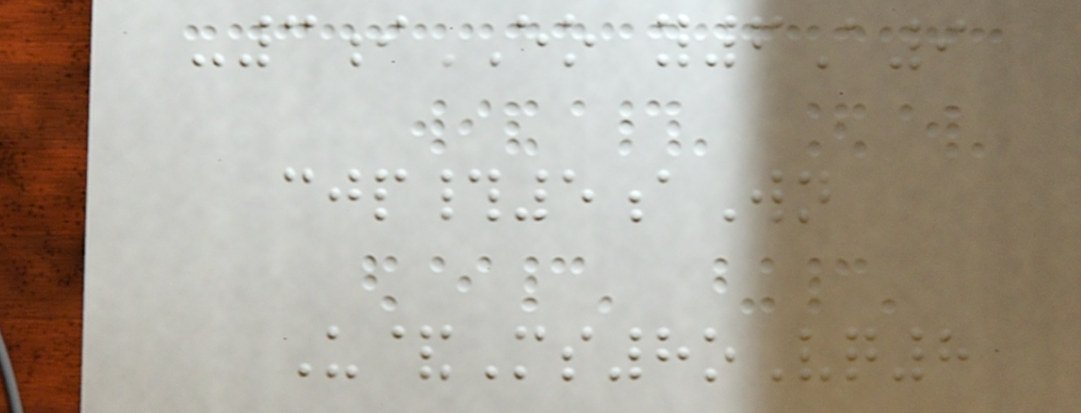-3iEO y6A9
cjp#5aWn
U&Ms8oVq8
